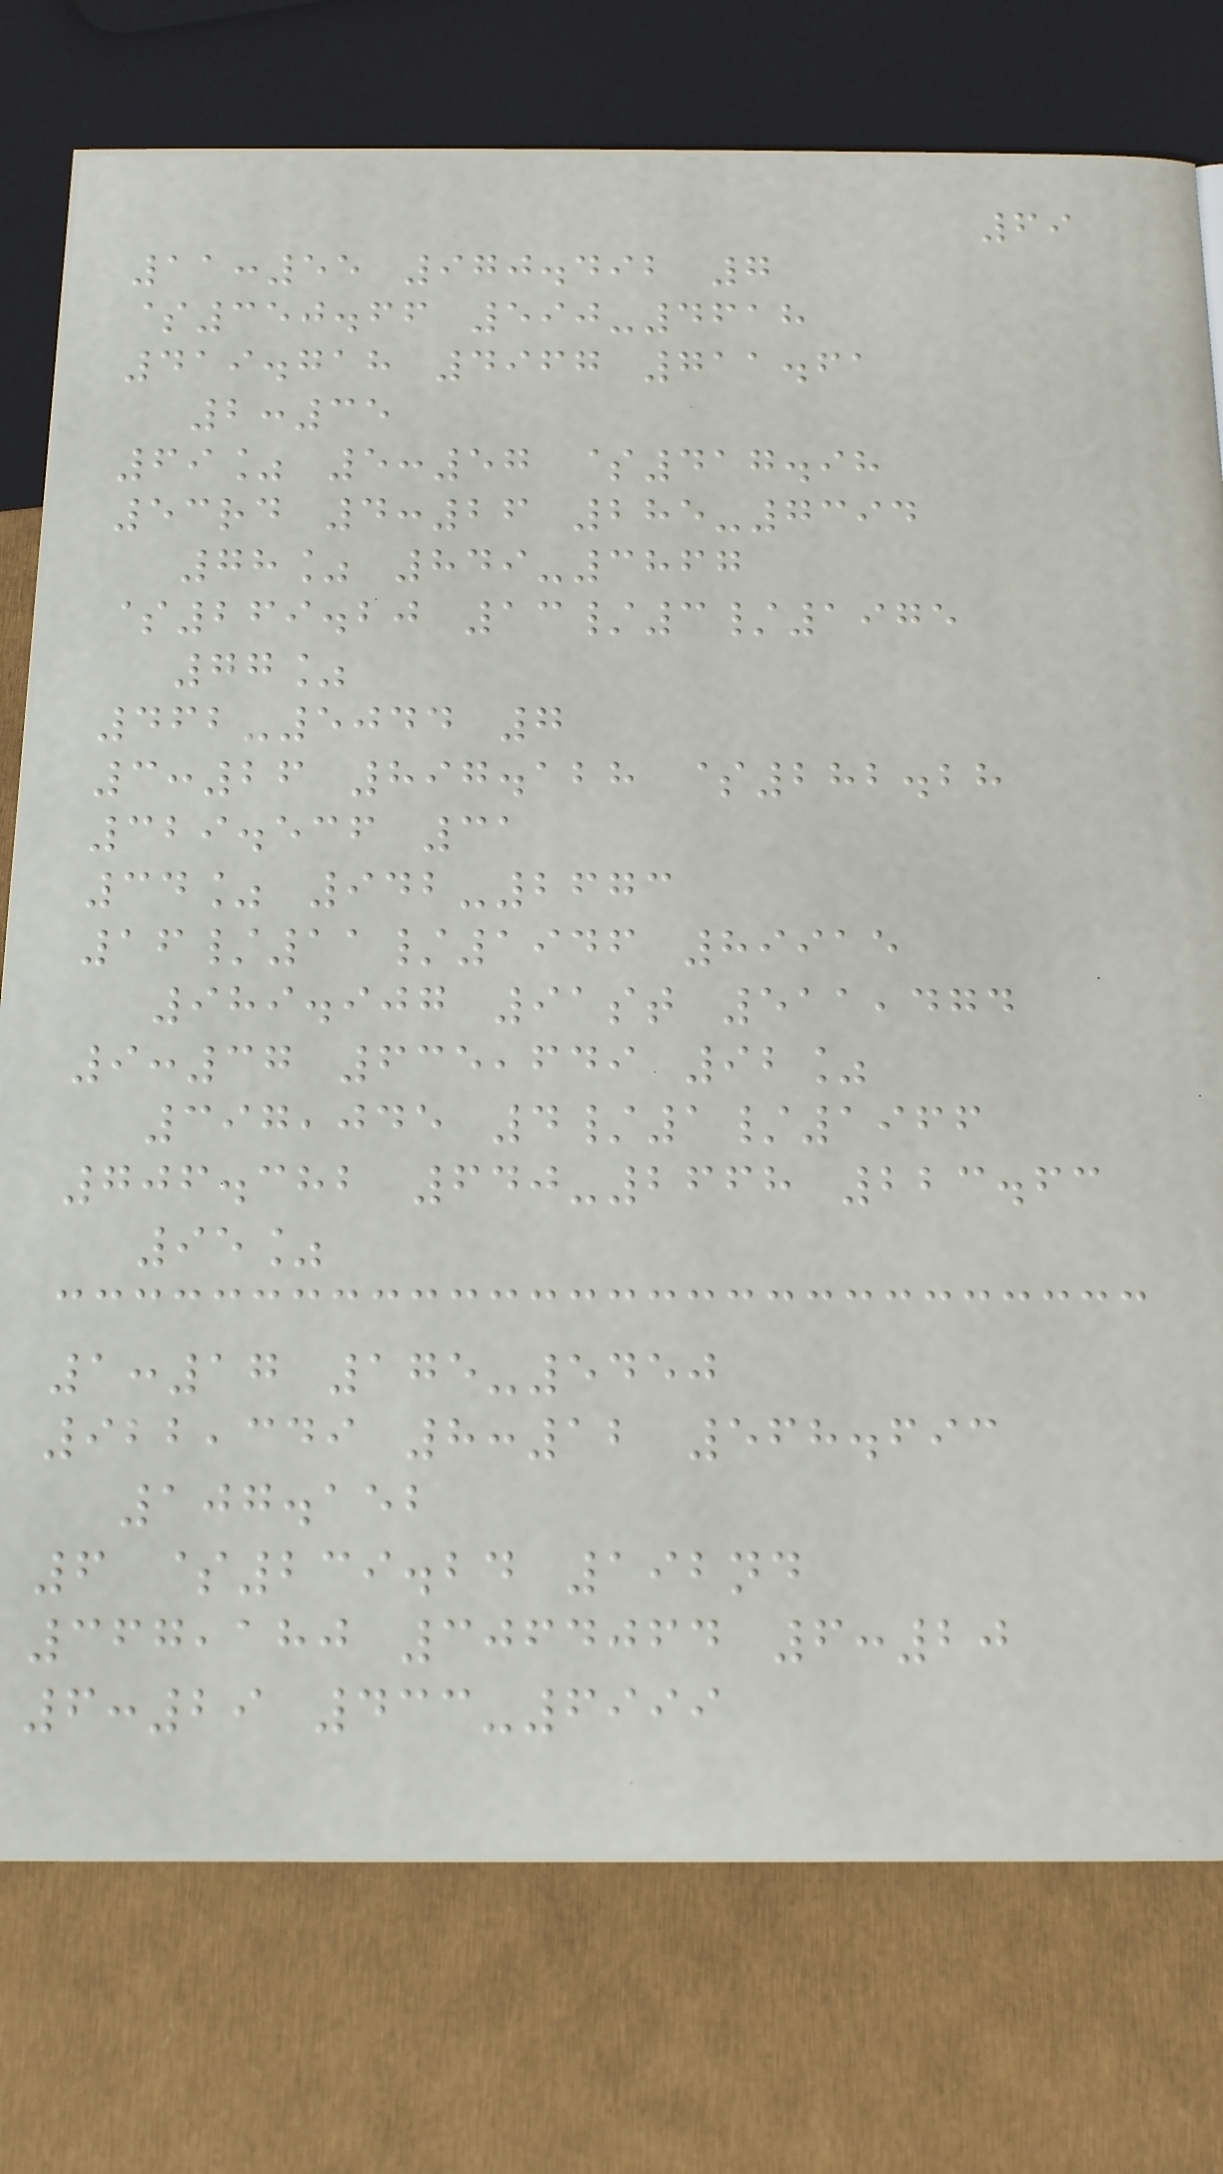69
11:55 970.492 7
$350.66 590-4618
419.718 4967 711.61
2:35
69% 5:57 $417.98
53rd 4:26 285-7394
78% 849-3867
$269.20 13/3/1975
77%
462-5044 7
3:26 897.128 $282.28
329.536 31
34% 942-2673
16/11/1946 89915
989.907 91st 511,474
9:37 635,649 92%
397,045 4/1/1966
706.382 640-2668 223.63
95%
1:17 175-5450
922,349 8:12 568.693
107.152
6 $239.24 192nd
367,180 3064064 6:20
6:29 433-6999
